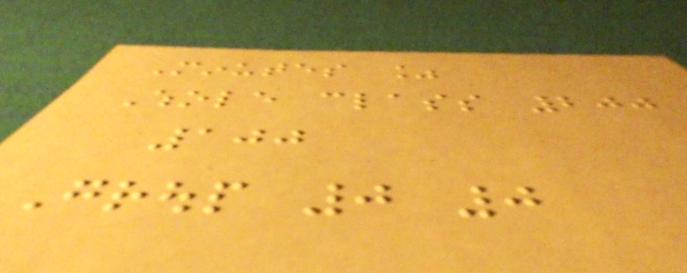Minutes %
Whole class 200
100
Group 0 0
